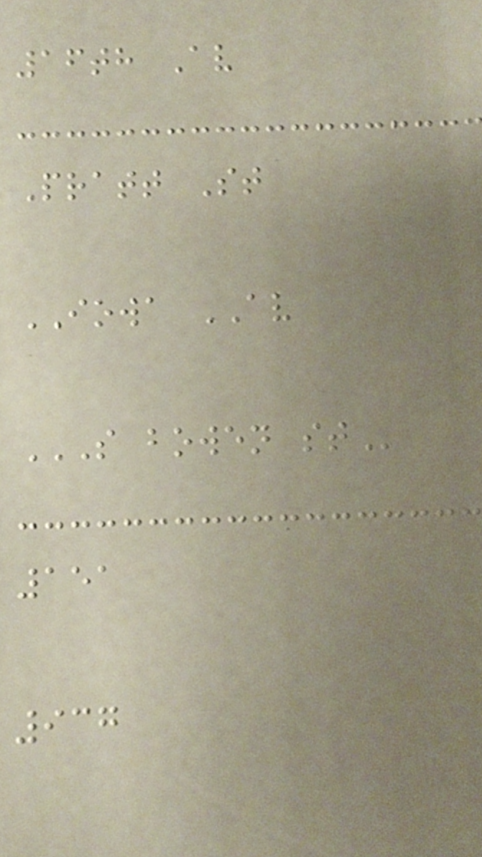16th Av
Pratt St
IOWA AV
S BOWEN ST
151
937
